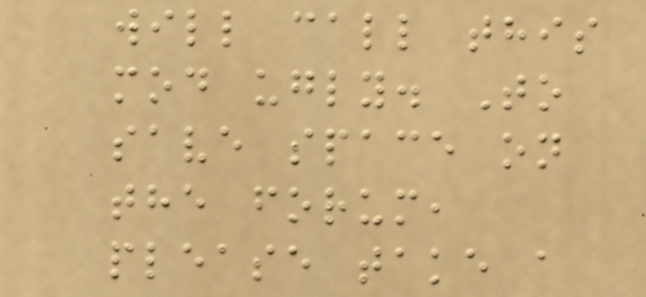will call this
mod ugly. To
save space on
the forum,
please take a
